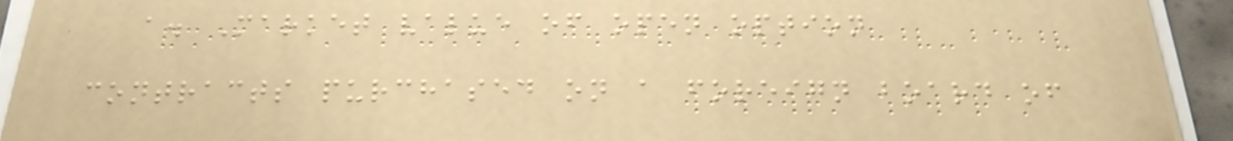a. Market value of open option
contracts purchased on a foreign board of
